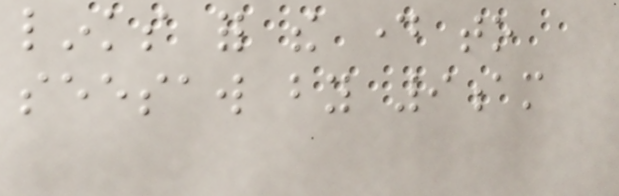links for the day to
seesaw by 9am
